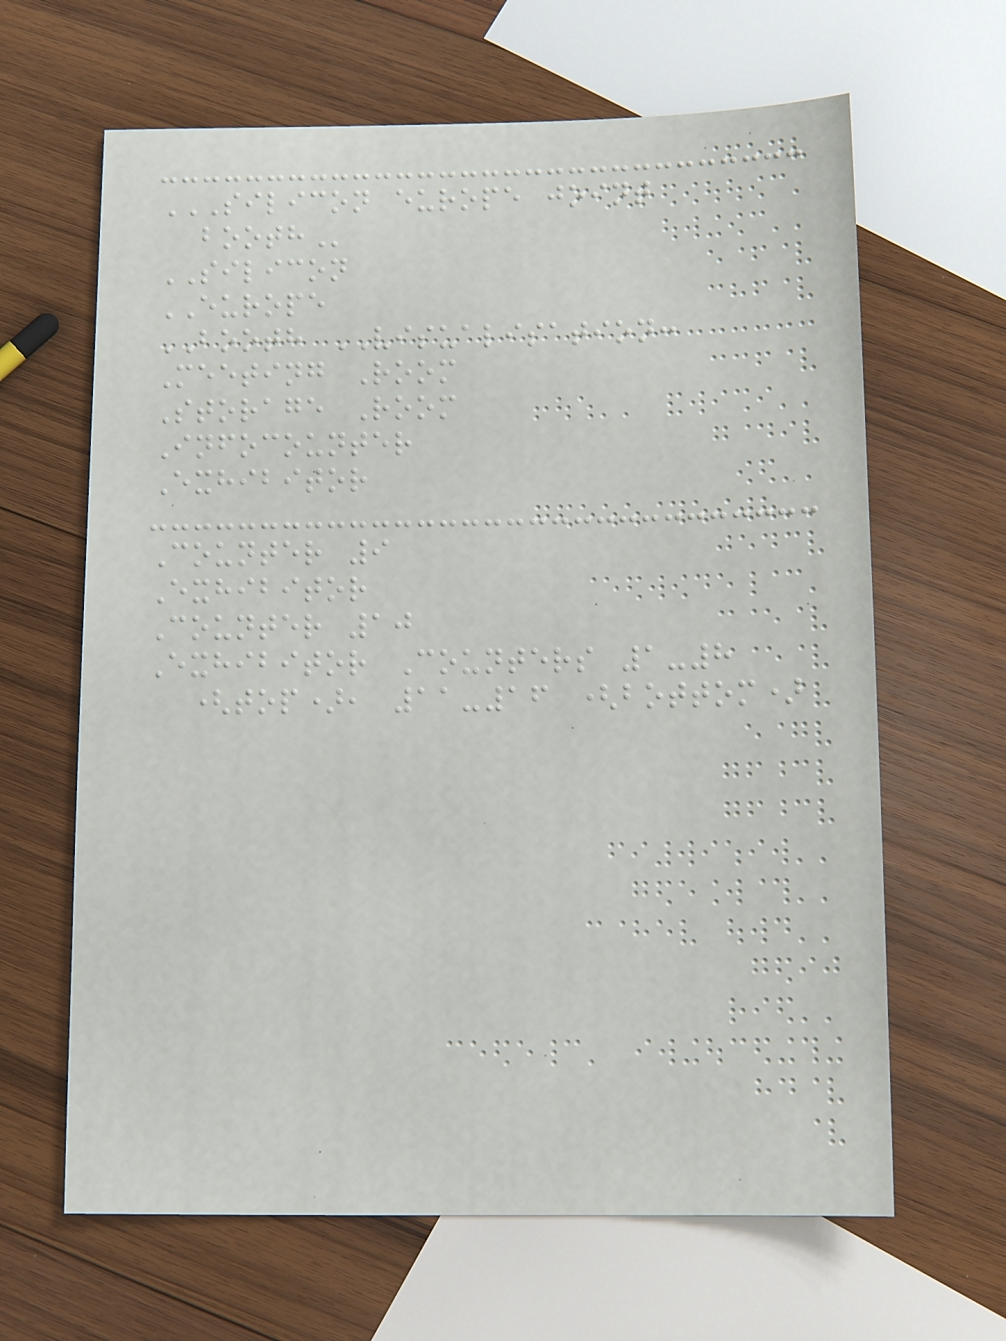SILICON EUROPE JOINT
BOOTH
SILICON
EUROPE
BOOTH VISUALISATION:
Meeting Room
Storage Room
Infocounter
Exhibitor
Counter 9
Exhibitor
Counter 10
Exhibitor Counters 1-8
(top), 11-16 (bottom)
